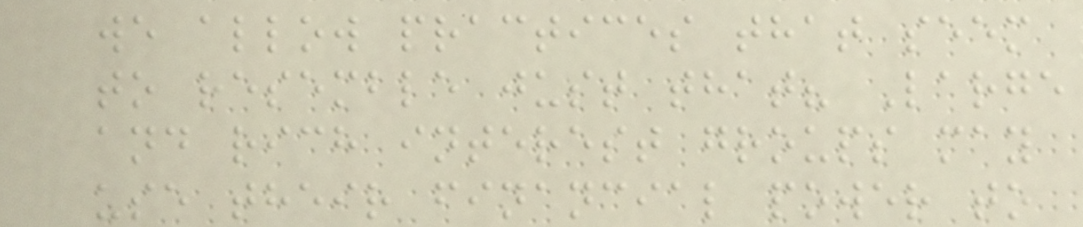we allow practices that seem
to resemble just that? Large
and rich interest groups may
use their financial power to
